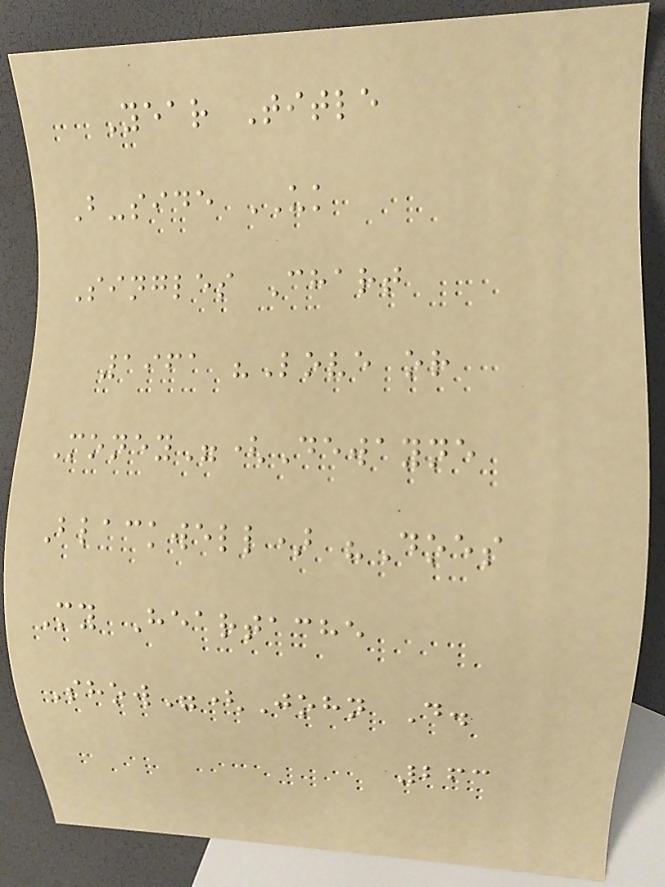Year Title
B-side UK
Singles Chart
1961 "Love or
Money"(Dewayne
Blackwell) "Does
My Heartache
Show"(John D.
263
